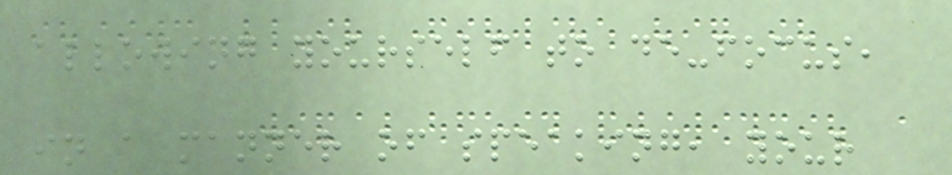allowing yourself to de-focus,
in a manner of speaking, your
